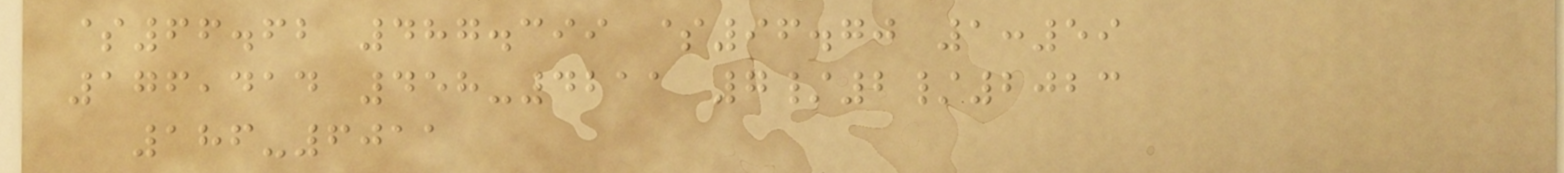$66.62 487.399 $96.70 1:59
176,414 458-4211 7/2/2023
186-6011
